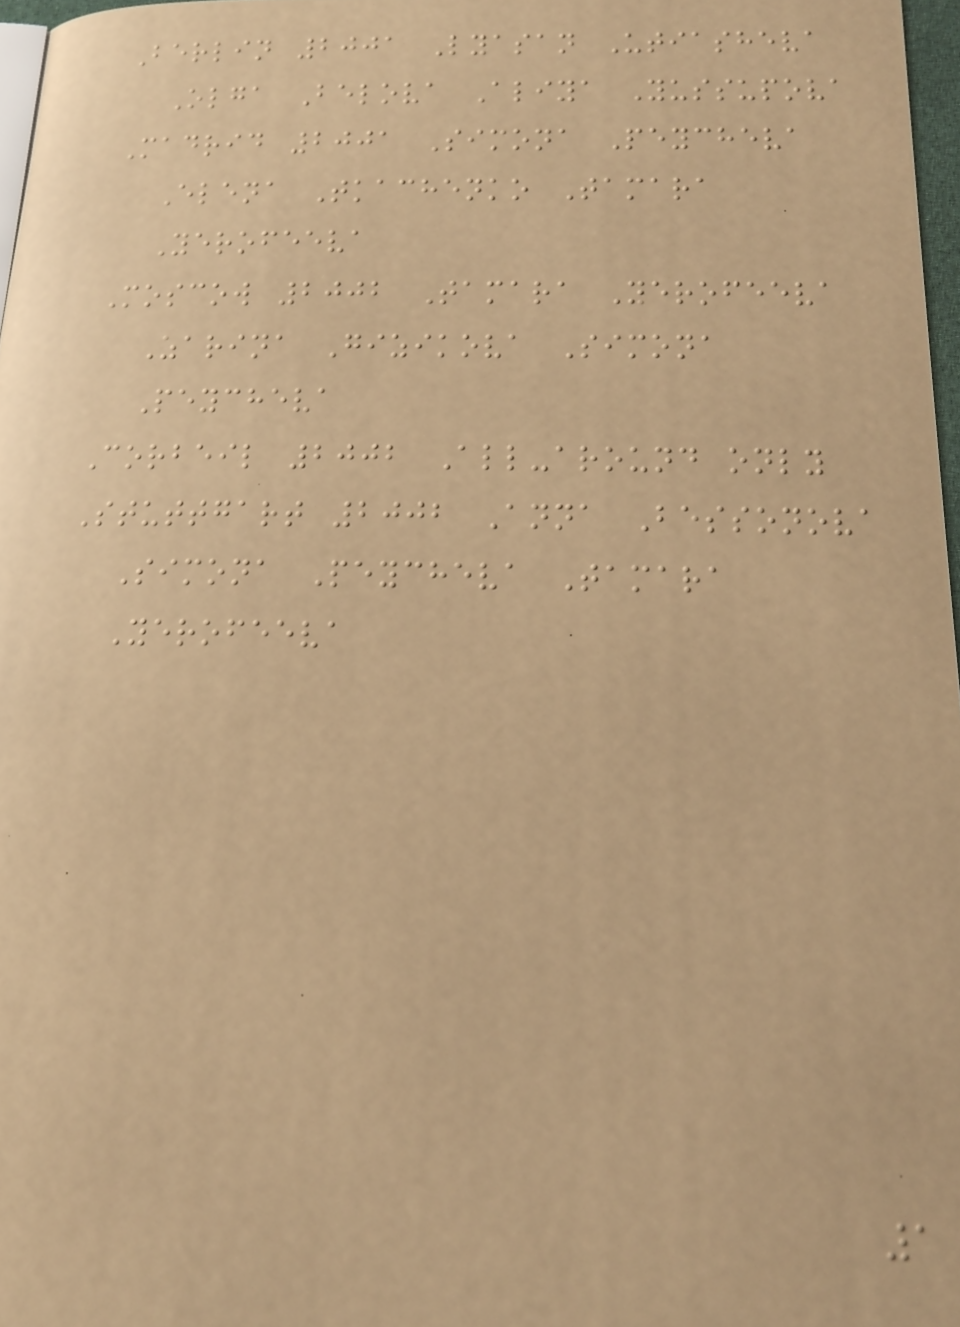Berlin 2001 Lyasan Utiasheva
Olga Belova Aliya Yussupova
Madrid 2001 Simona Peycheva
Elena Tkachenko Tamara
Yerofeeva
Moscow 2002 Tamara Yerofeeva
Zarina Gizikova Simona
Peycheva
Corbeil 2002 All-around only
Stuttgart 2002 Anna Bessonova
Simona Peycheva Tamara
Yerofeeva
1
